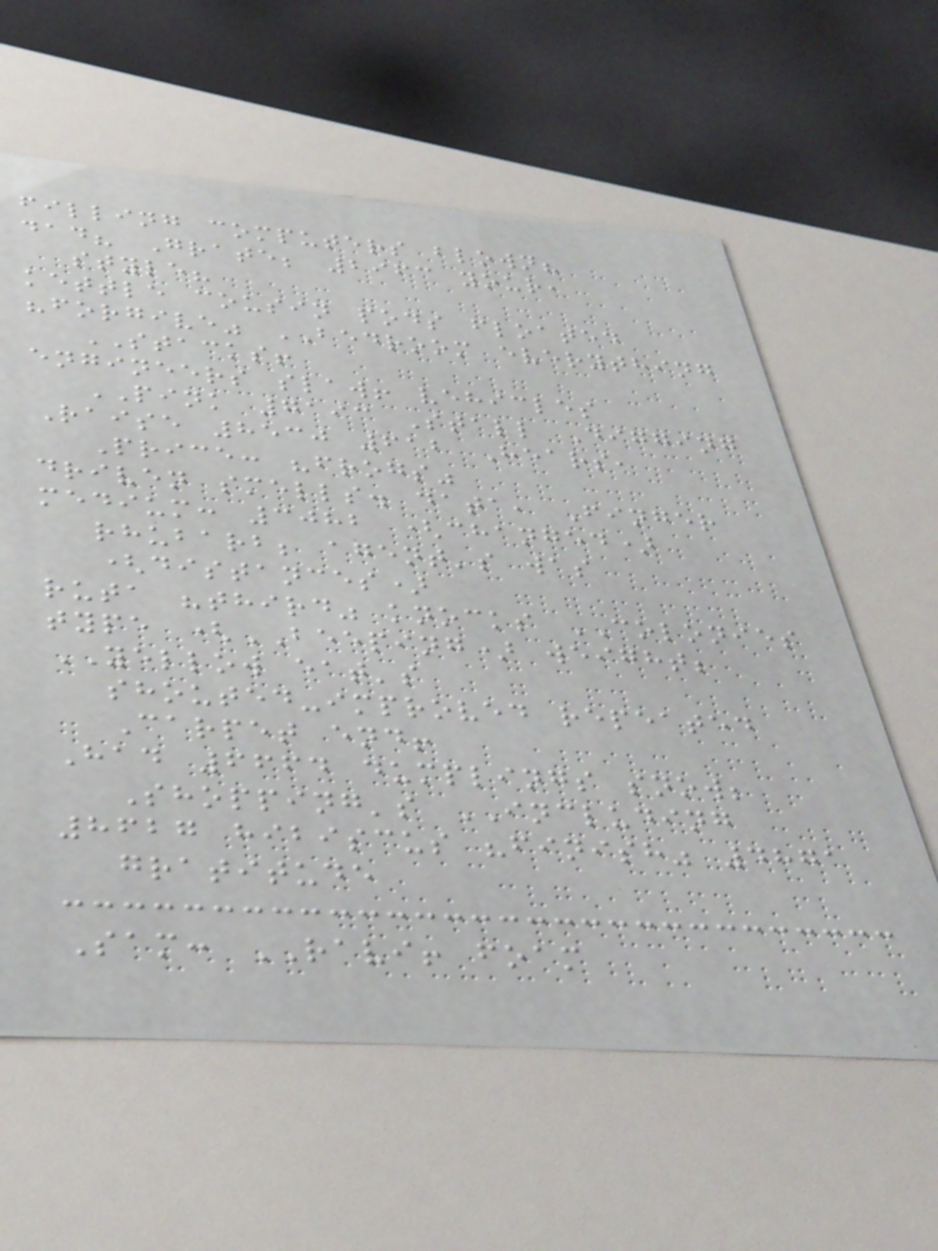filling computers blown?
dad? Grate; 2963 your,
style?
kettle cousin pods floated
"forgive" BEDROOM everything
STACKS!
engineers slaw! vehicles
PINK 7193 Stall Digging
Raise 8530 612 Hears,
Price: "frogs"
driven smells. data, Finger
medium: 3082 (changed)
rhubarb; agent's was
(distances)
ruta "third" knocks COLONIES
type (BEEPING) weight;
YELLOW eat's
shouted-improved repeated
Carpet end!
Had 6664 dumplings snow;
Shopping's INCLUDING
8627 hibiscus "finish" 4871
gratitude
Sam: RAVI! foam
